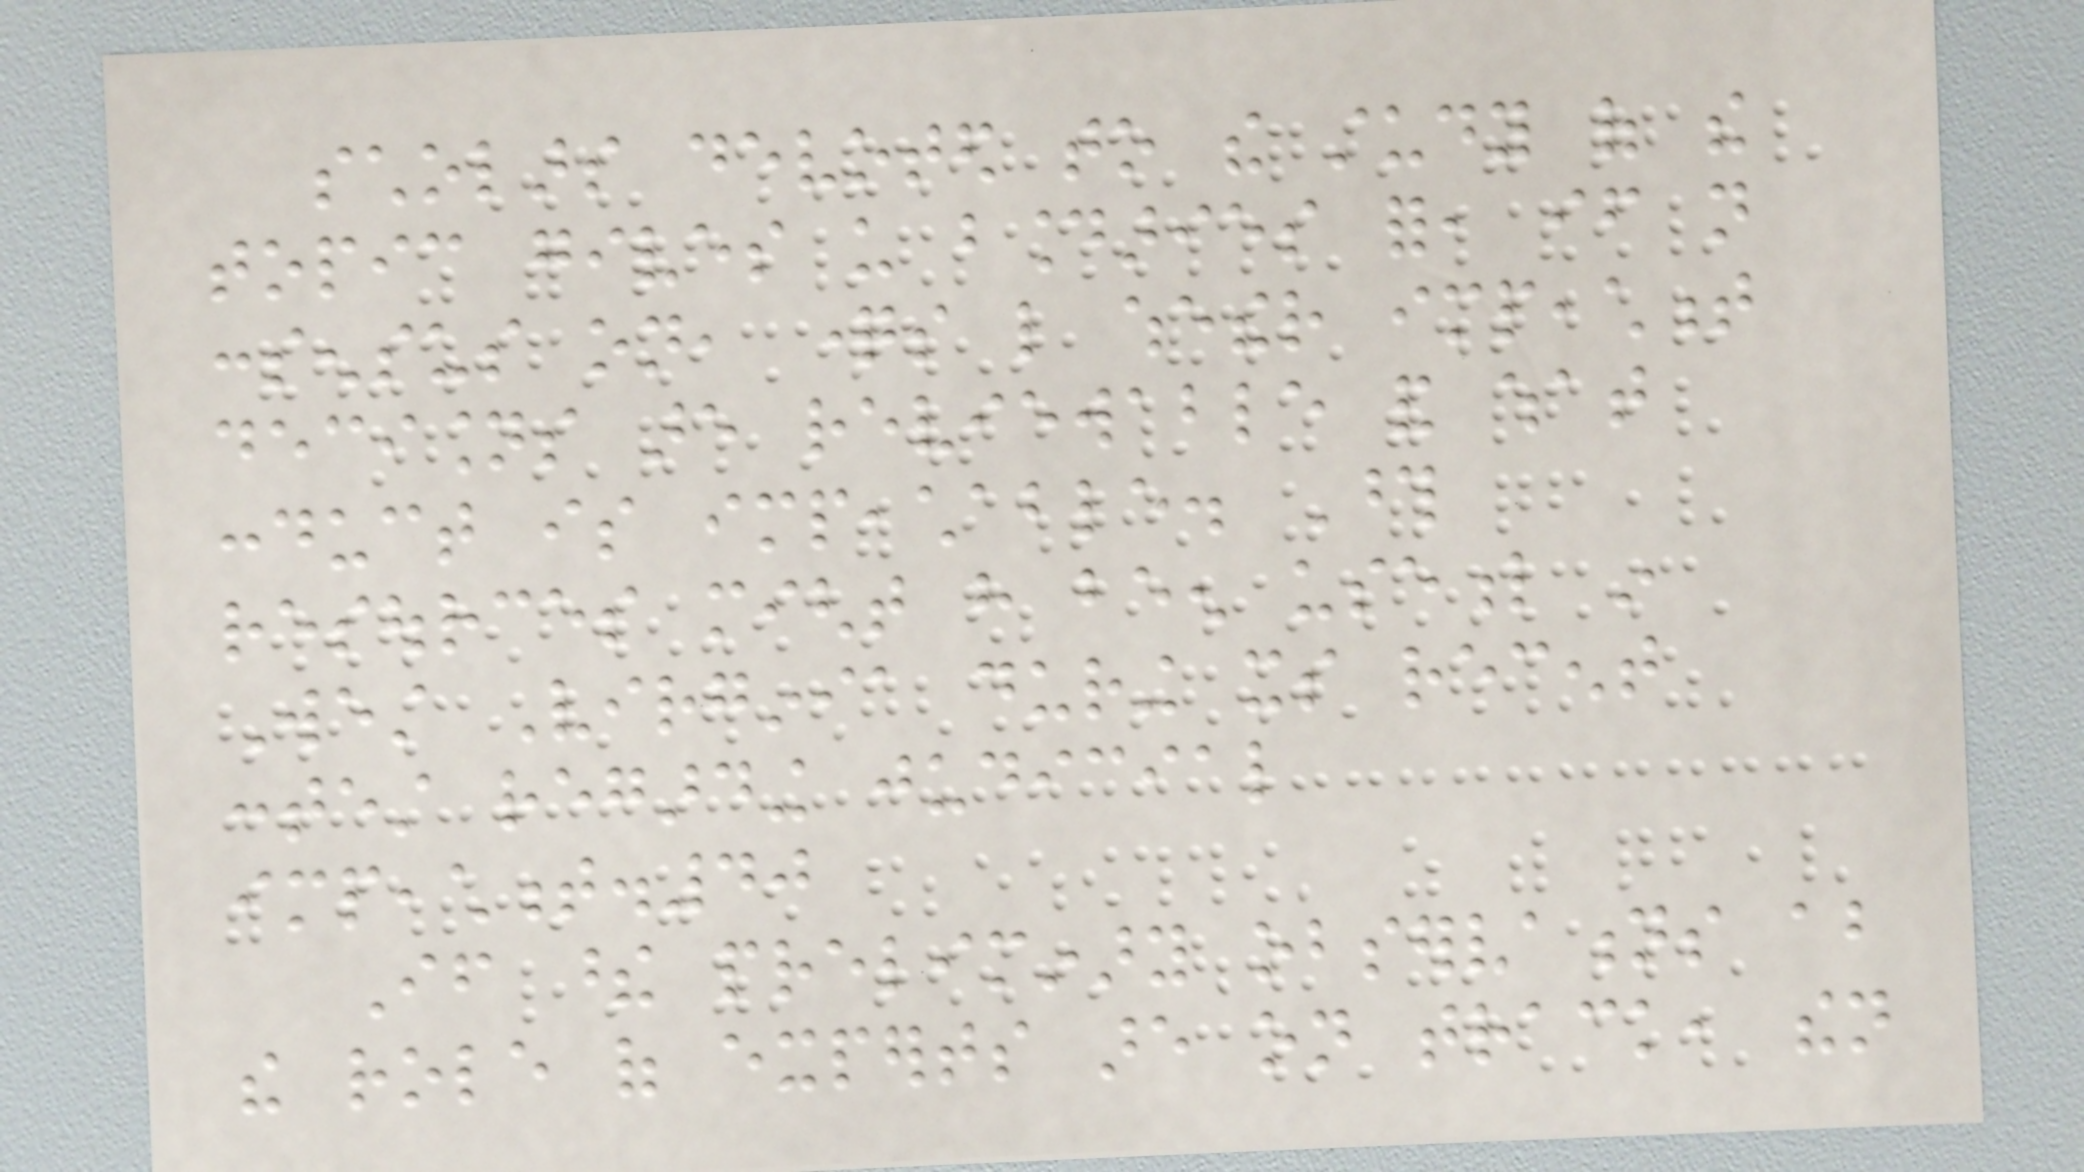scholars devoted to the study of the
topic gives us boundaries for, if not
consensus on, questions like whether impeachment
decisions are reviewable and what
conduct is impeachable. Those
resources might have been useful in
West Virginia during its recent
contest regarding judicial
impeachment.40
If these preliminary observations about
the role of experts are on track, then
